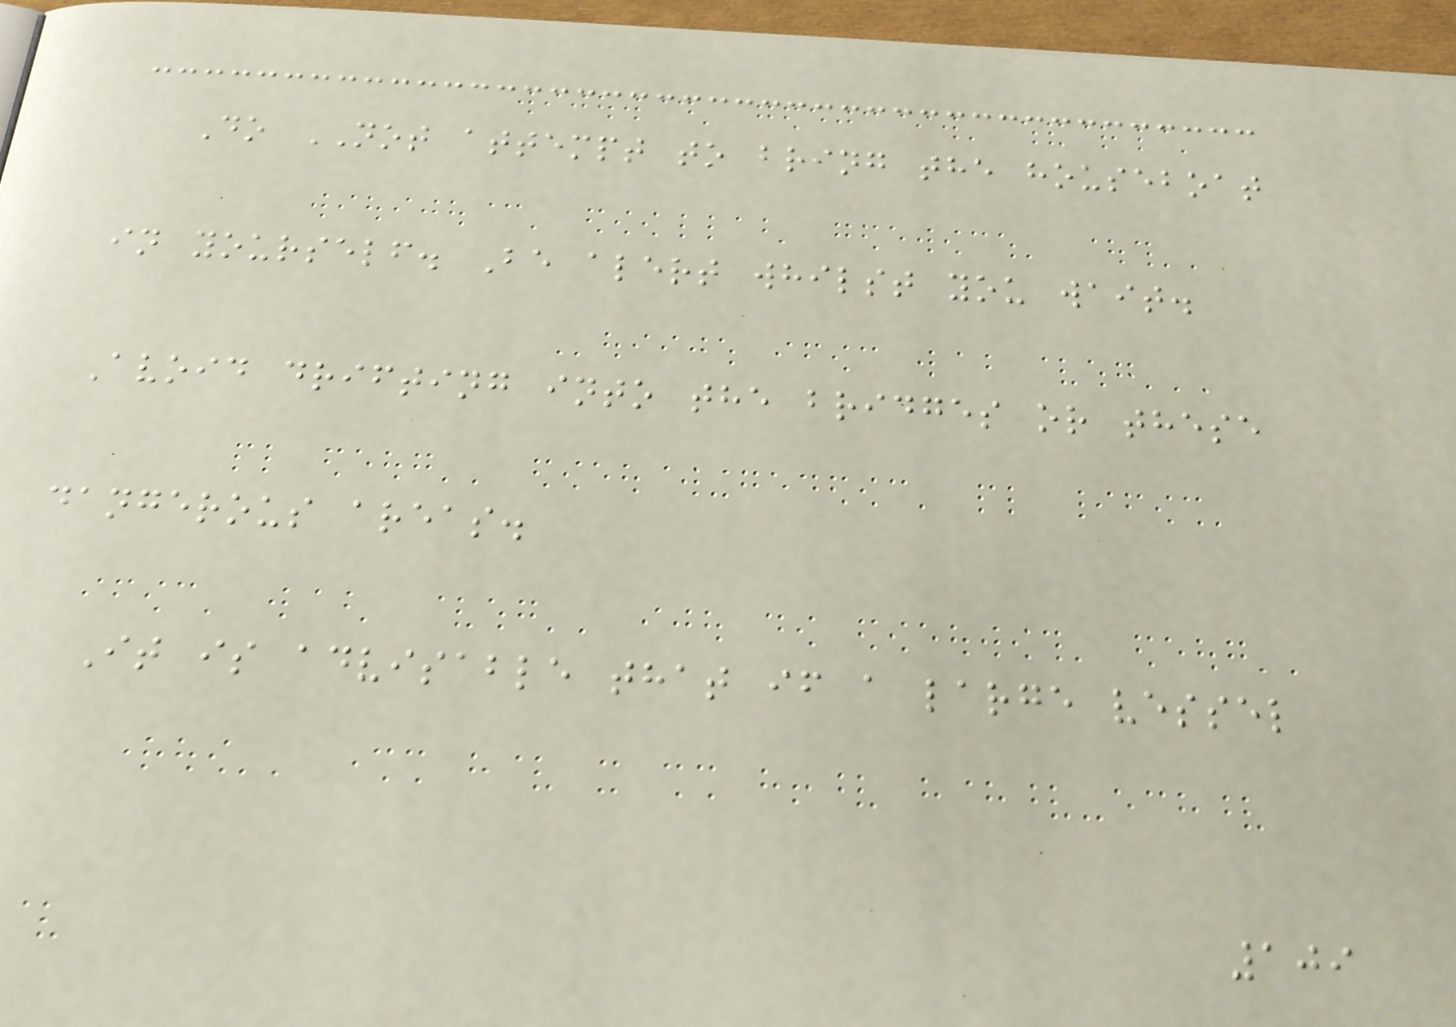Do NOT attempt to bring the houseboat
in yourself. Be alert whilst you wait.
Avoid drifting into the bridges or these
dangerous areas.
It is advisable that if a large vessel
109
